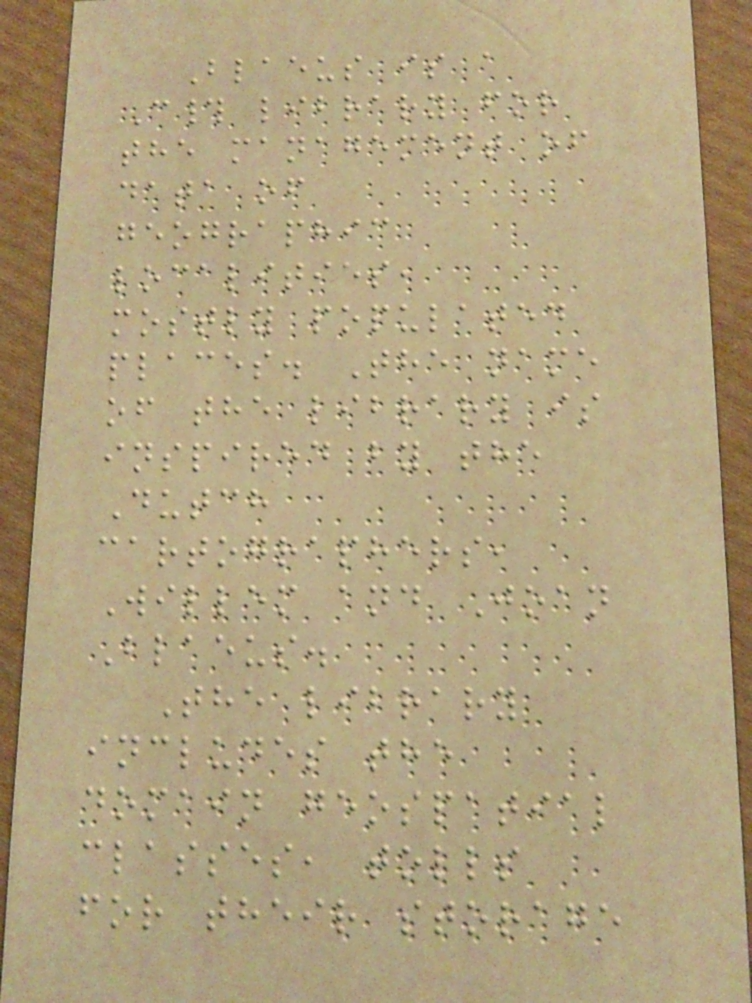Blaeus is a
C# library for
the management of
data of
geographic
localities,
mostly populated
places. The name
of the library is
inspired by the
Dutch
cartographers,
Willem and Joan
Blaeus.
The library
includes the
domain geospatial
classes, tolls
for their storage
